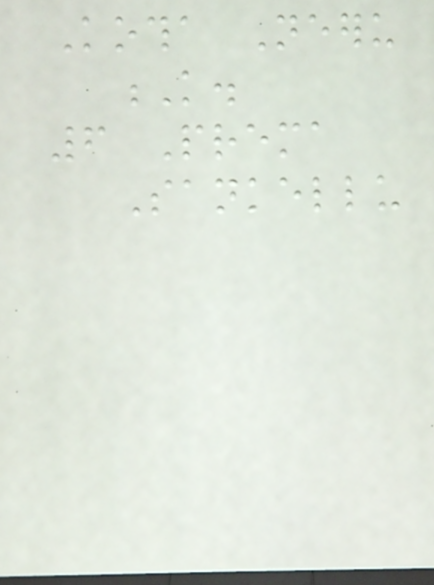Kotha Neeru
K.
6 Prema
Sankellu
